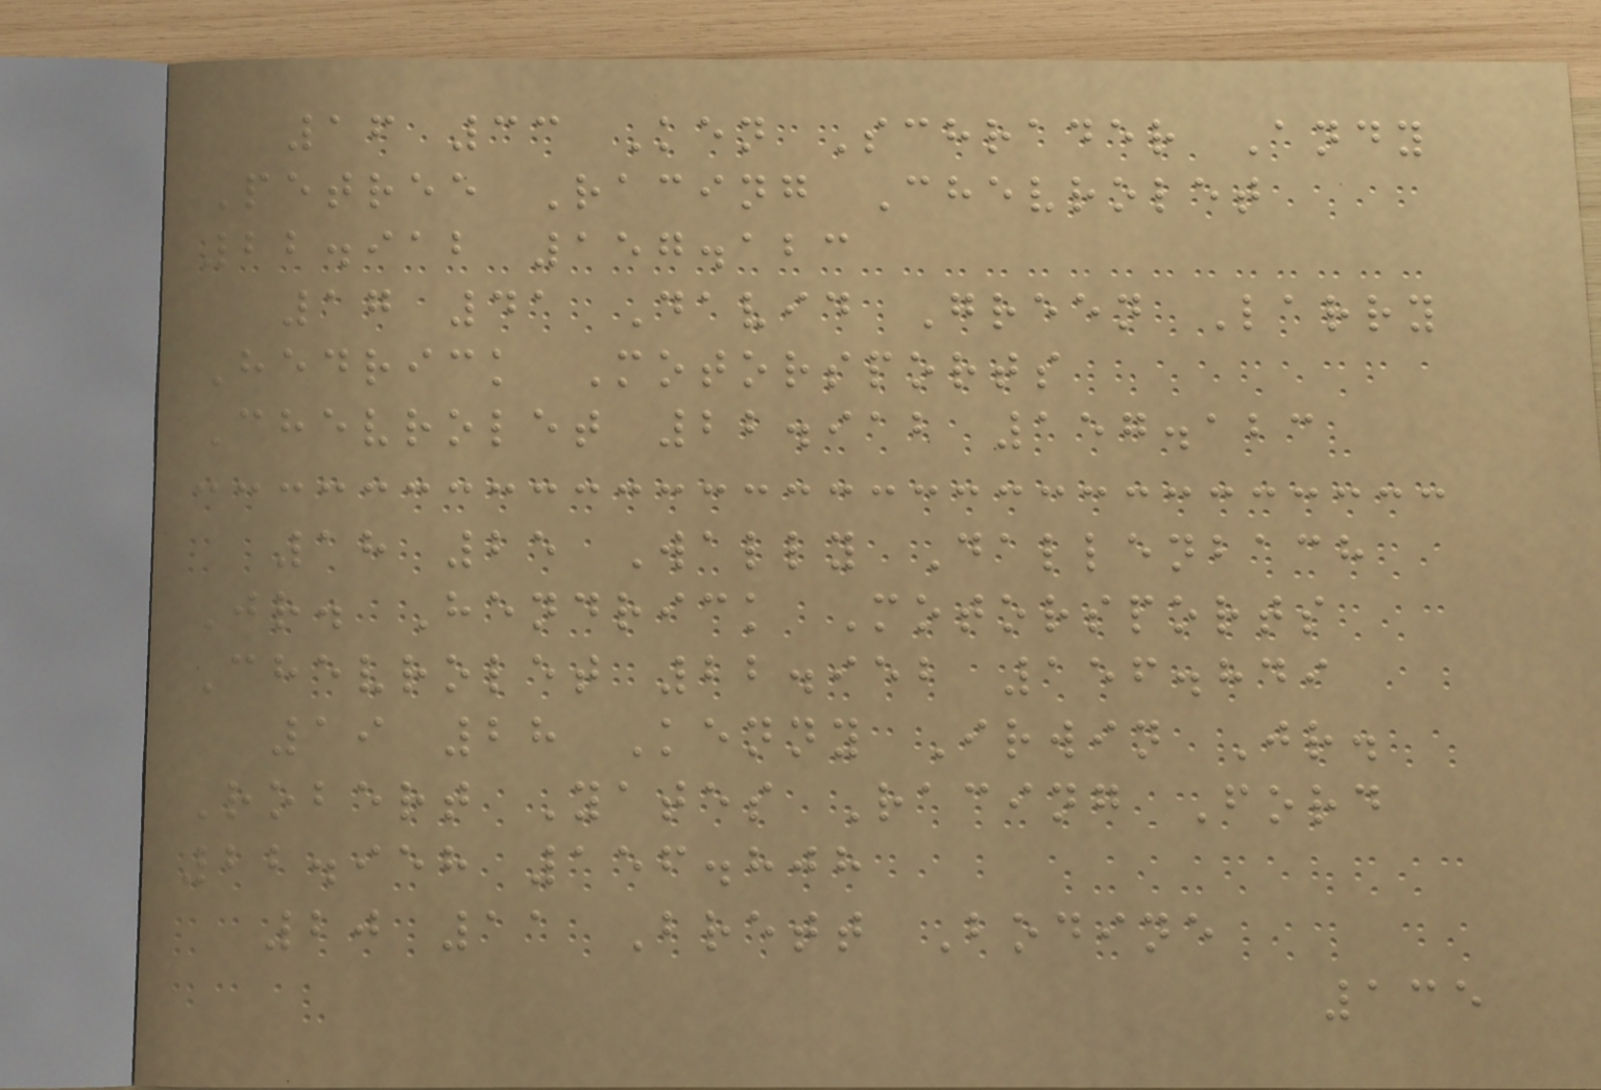16 33 Ken Schrader Andy
Petree Racing Chevrolet
22.912 157.123
17 41 David Green Larry
Hedrick Motorsports
Chevrolet 22.912 157.123
18 25 Wally Dallenbach
Jr. Hendrick Motorsports
Chevrolet 22.952 156.849
19 28 Kenny Irwin Jr.
Robert Yates Racing Ford
22.958 156.808
20 11 Brett Bodine
135
